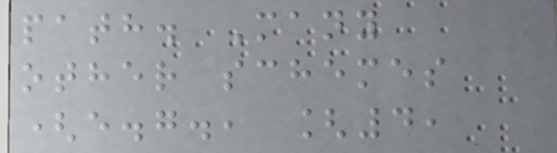path. Many
other schemes
(e.g., [4,
